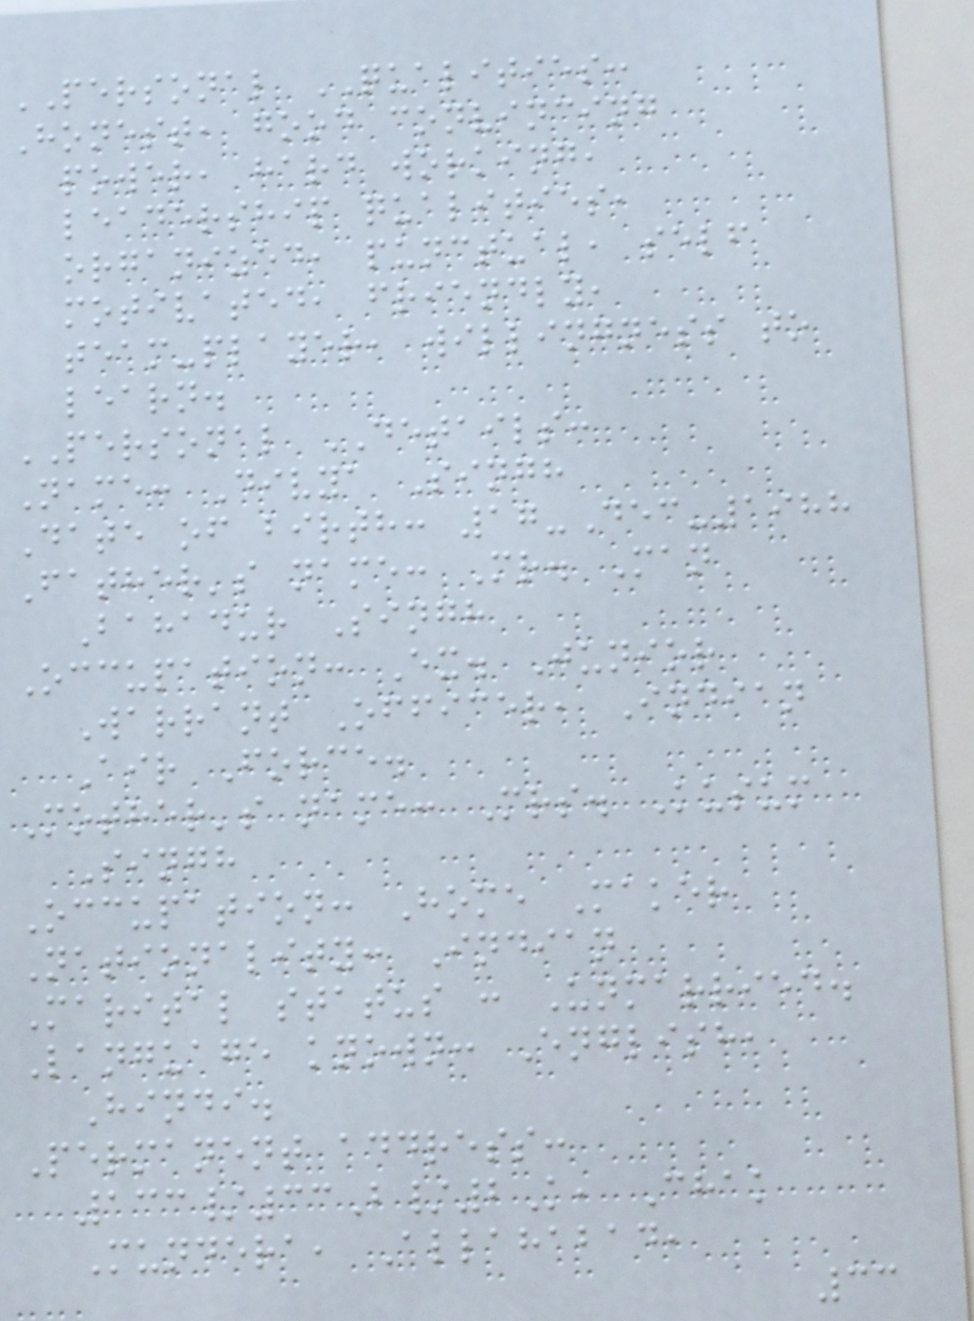PERSONAL QUALITIES:
Honest, good convincing
power, hard working,
leadership qualities,
organized, punctual, self
motivated, friendly,
team-player, willingness to
learn.
PERSONAL DETAILS:
Name: Divya Singh
Date of birth: 17-Dec-1988
Father's name: Mr. Man
Bahadur Singh
Occupation: Ex. Junior
Warrant Officer, Indian
Air Force.
Mother's name: Mrs. Kusum
Singh
Occupation: Home Maker
Nationality: Indian
Marital status : Unmarried.
Language known: English,
Hindi.
Permanent address:
133/33B/2K, Chak
Mundera, Allahabad,
33
